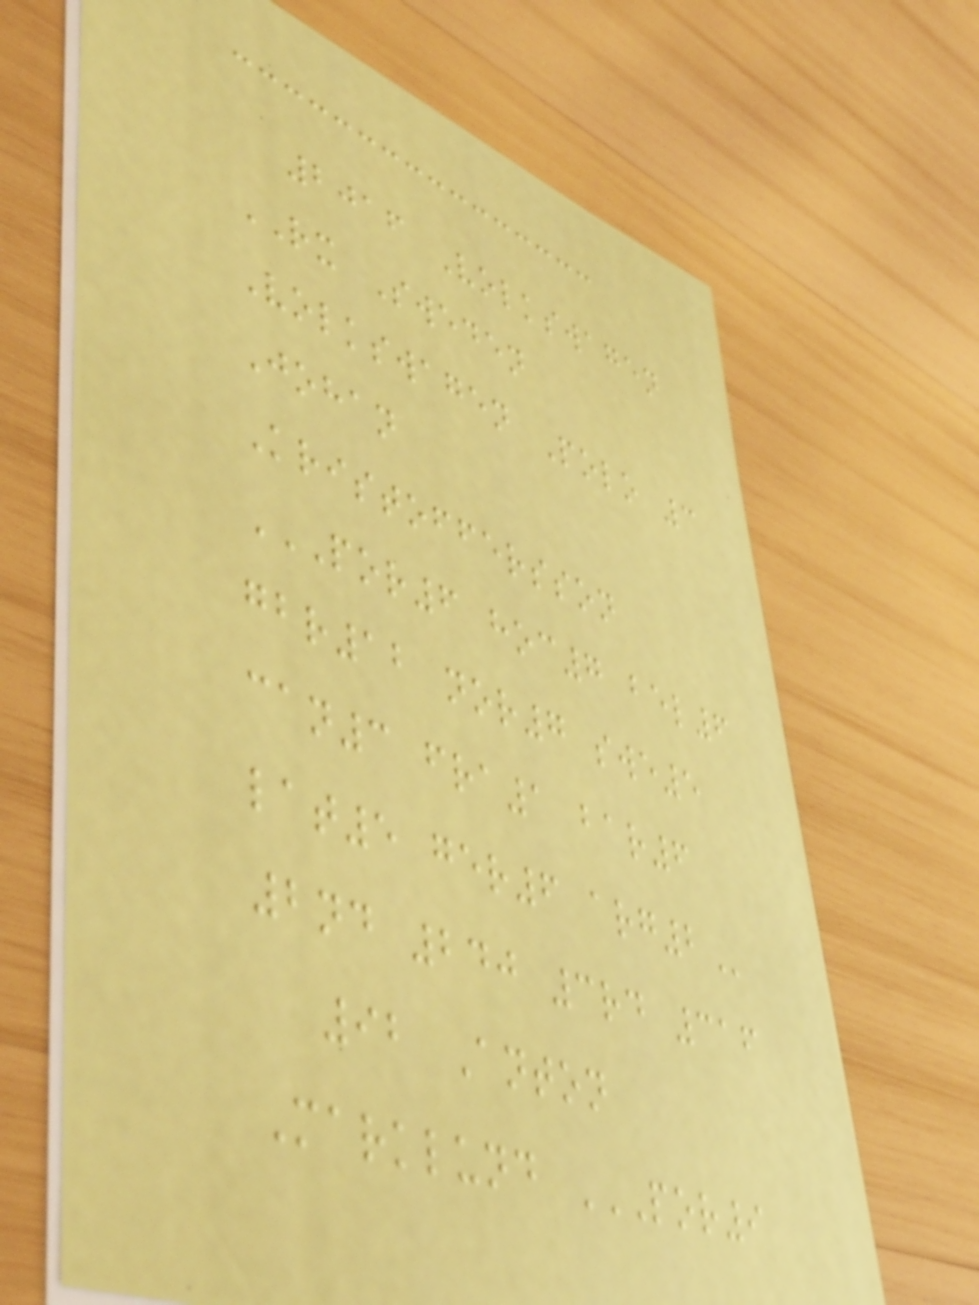2016 Volkswagen
RX Sweden
Volkswagen Polo 3
Johan
Kristoffersson
POR6 HOC7 BEL6
GBR12 NOR7 SWE5
CAN3 FRA1 BAR6
LAT5 GER6 ARG2
2nd 240 3rd 316
92 Anton
Marklund POR9
